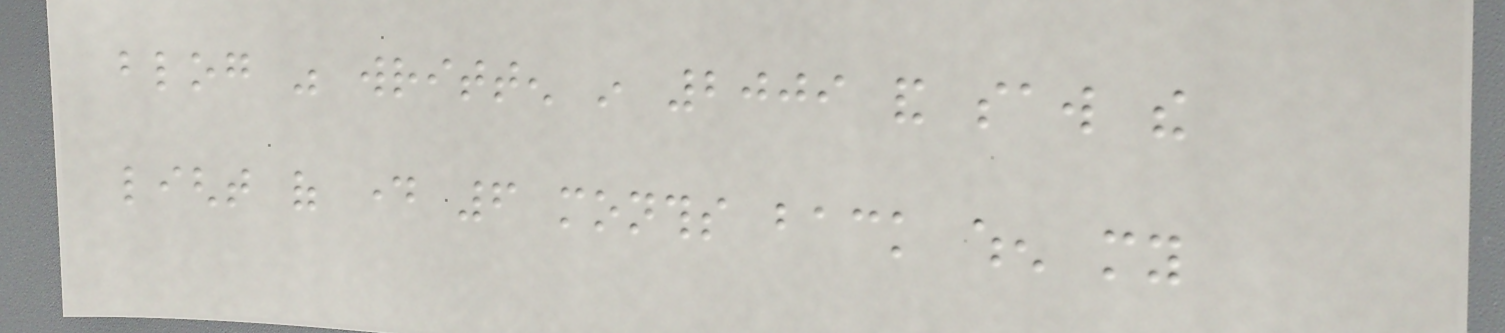blog was written in 2009 and saw the
light of day 6 months back when my
